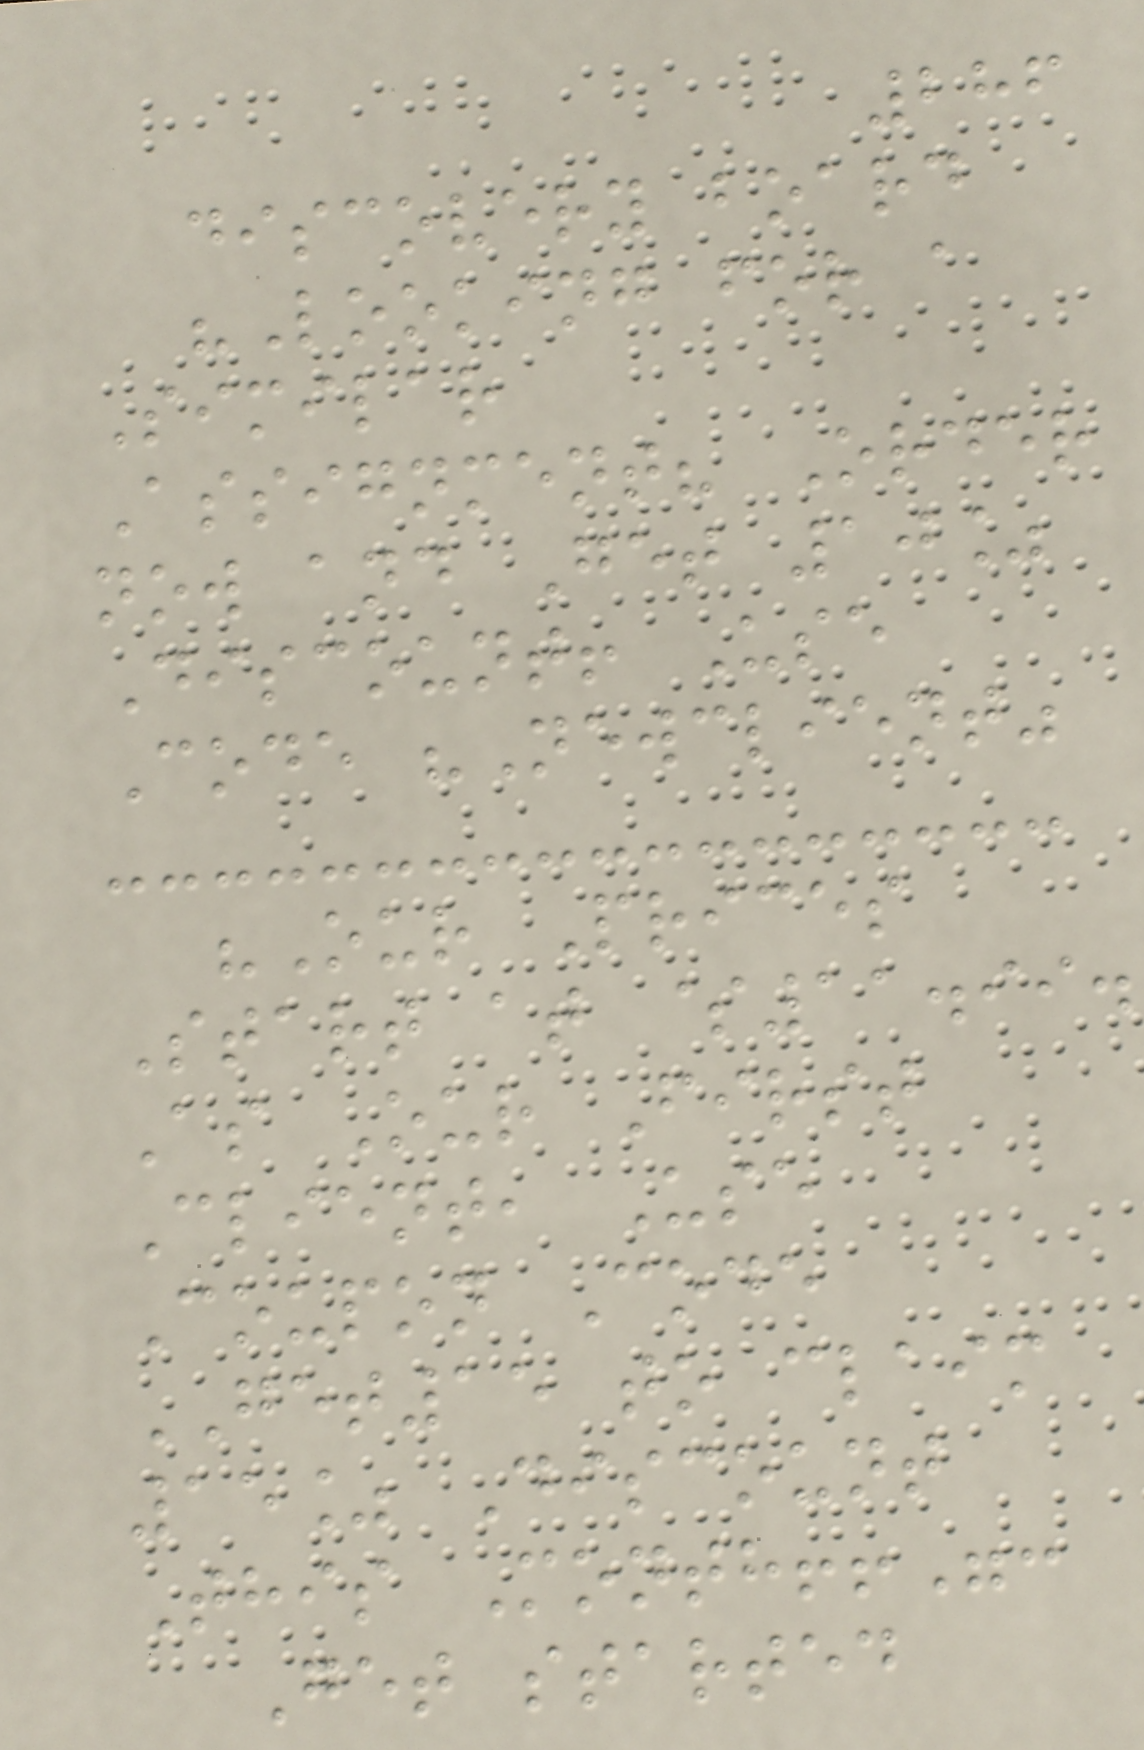286
discovery board
"Looking for a
Similar
Assignment? Order
now and Get 10%
Discount! Use
Code "Newclient"
"Our Prices
Start at $11.99.
As Our First
Client, Use
Coupon Code
GET15 to claim
15% Discount
This Month!!":
Get started
